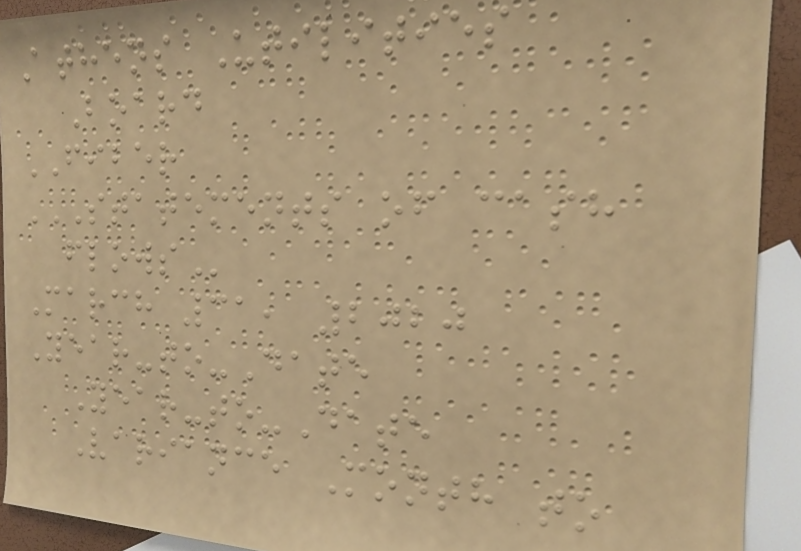Athens Utilities
Board
FIBER
STATEMENTS OF CASH
FLOWS
March 31, 2020
Year-to-Date
Year-to-Date
Variance Month to
